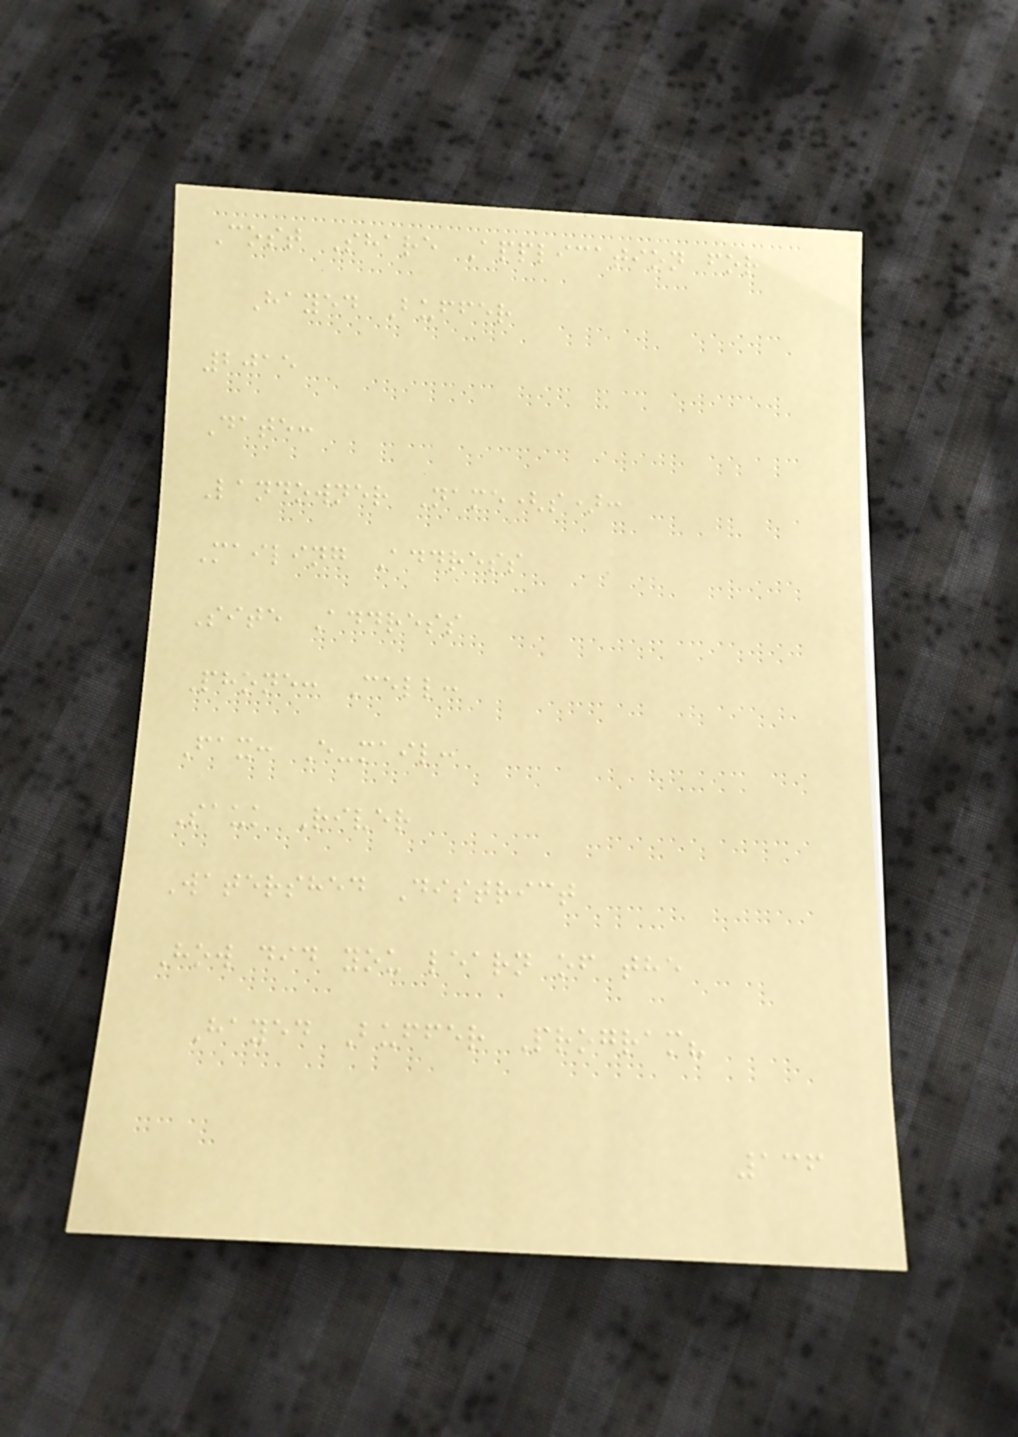Cost Share Application for
Hayed Buffer
2015
Date:
Landowner Name(s):
Mailing Address
Site Address
Phone: Cell:
Fax: E-mail:
Sauk River
Watershed District
How did you learn of the
Hayed Buffer Program?
136
